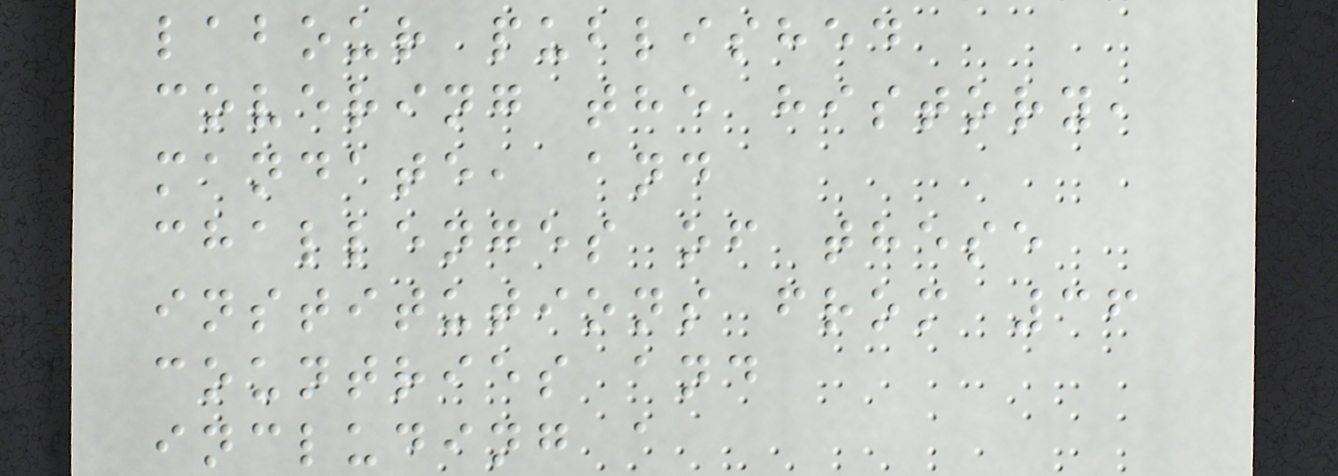labour published
covering the history,
mandate, and
challenges of these
institutions from 36
countries and
including a
